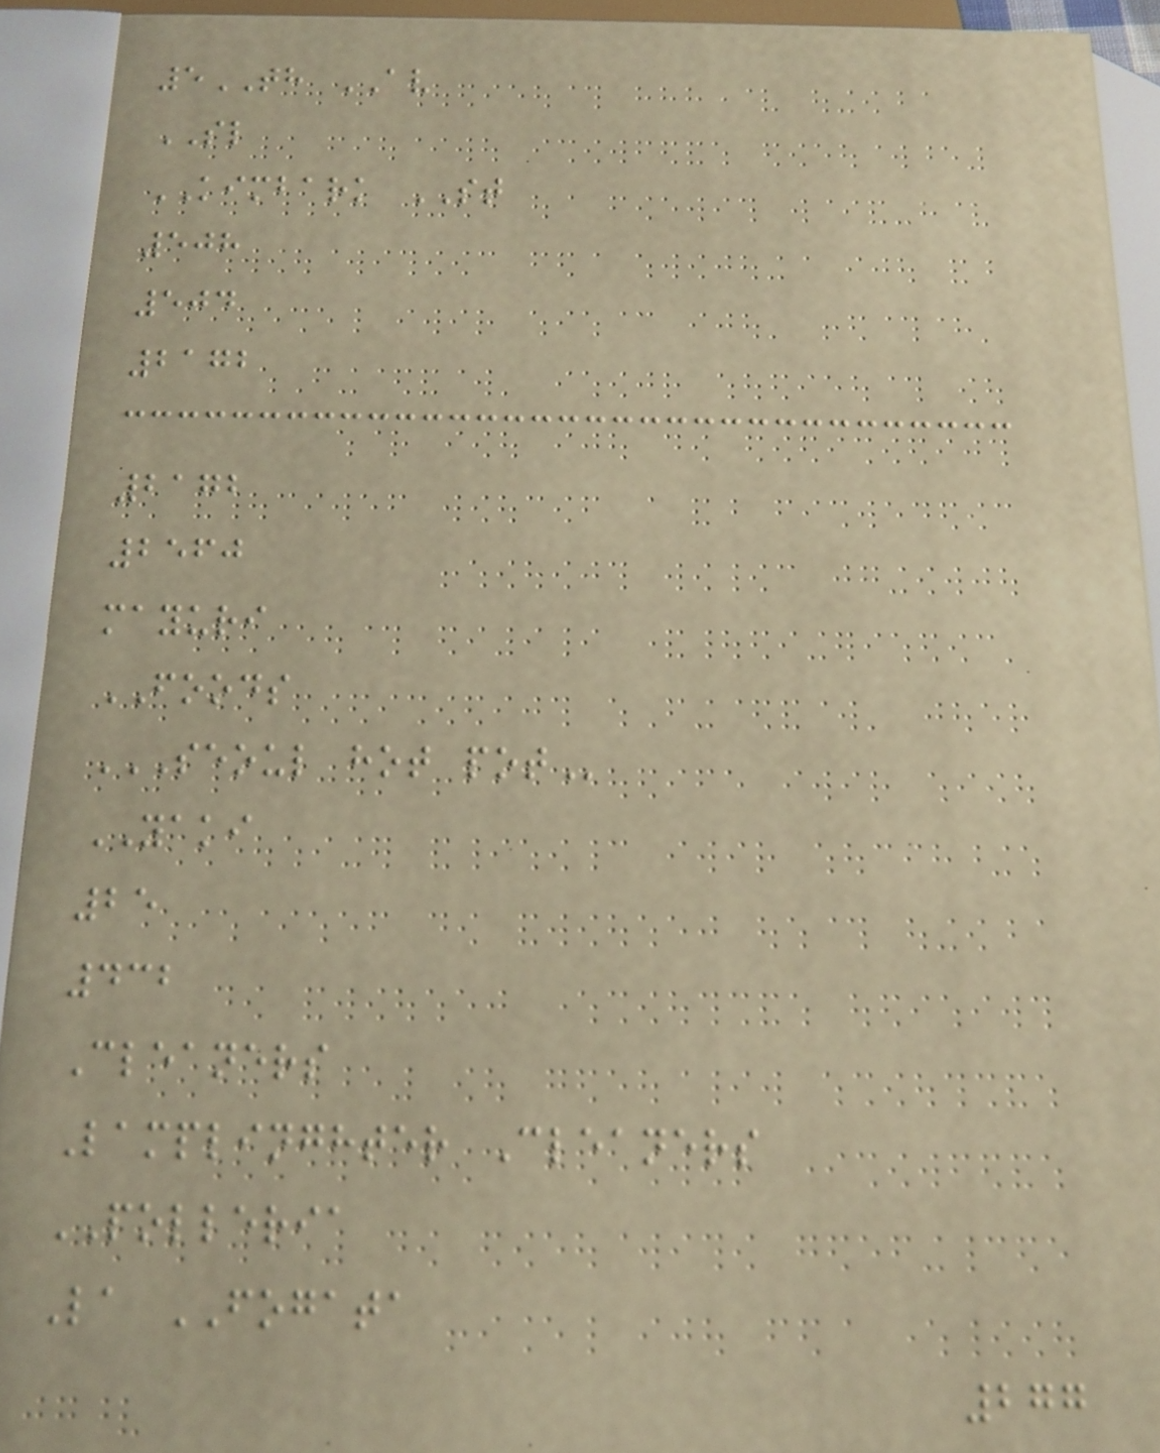5TH AV
SL
KIMBARK ST
508
504
2172
2172
2560
mayuri
FOODS
SEOUL HOT POT
YAKI
25
432
Cleaners
Lamplinghter Cleaners
POLLERIA
La FOGATA
277
